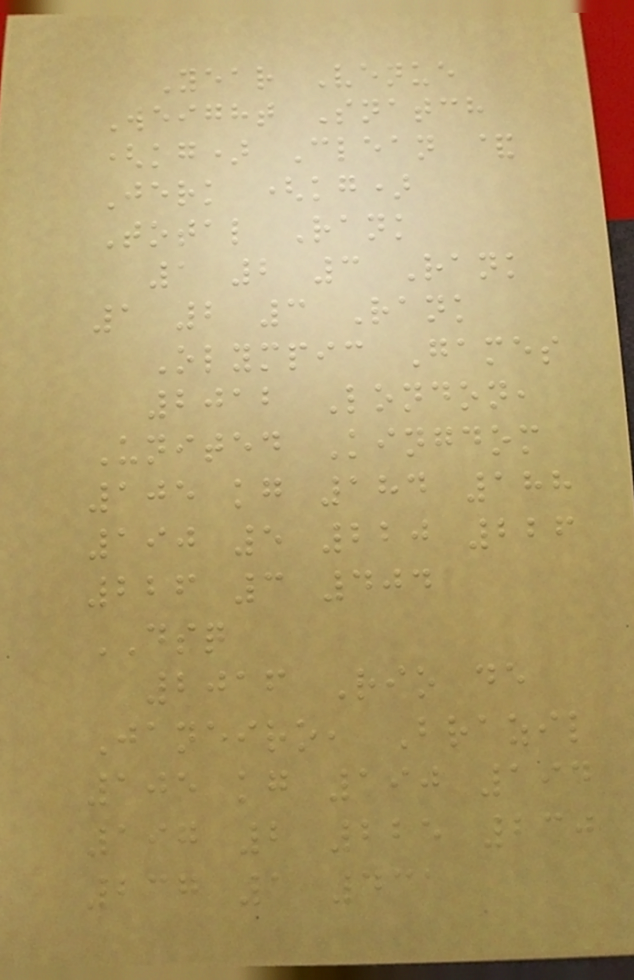Year Venue
Weight Snatch
(kg) Clean &
Jerk (kg)
Total Rank
1 2 3 Rank
1 2 3 Rank
Olympic Games
2012 London,
United Kingdom
105 kg 184 188
190 5 220 226
226 3 404
DSQ
2016 Rio de
Janeiro, Brazil
105 kg 190 194
197 2 225 230
237 1 431
